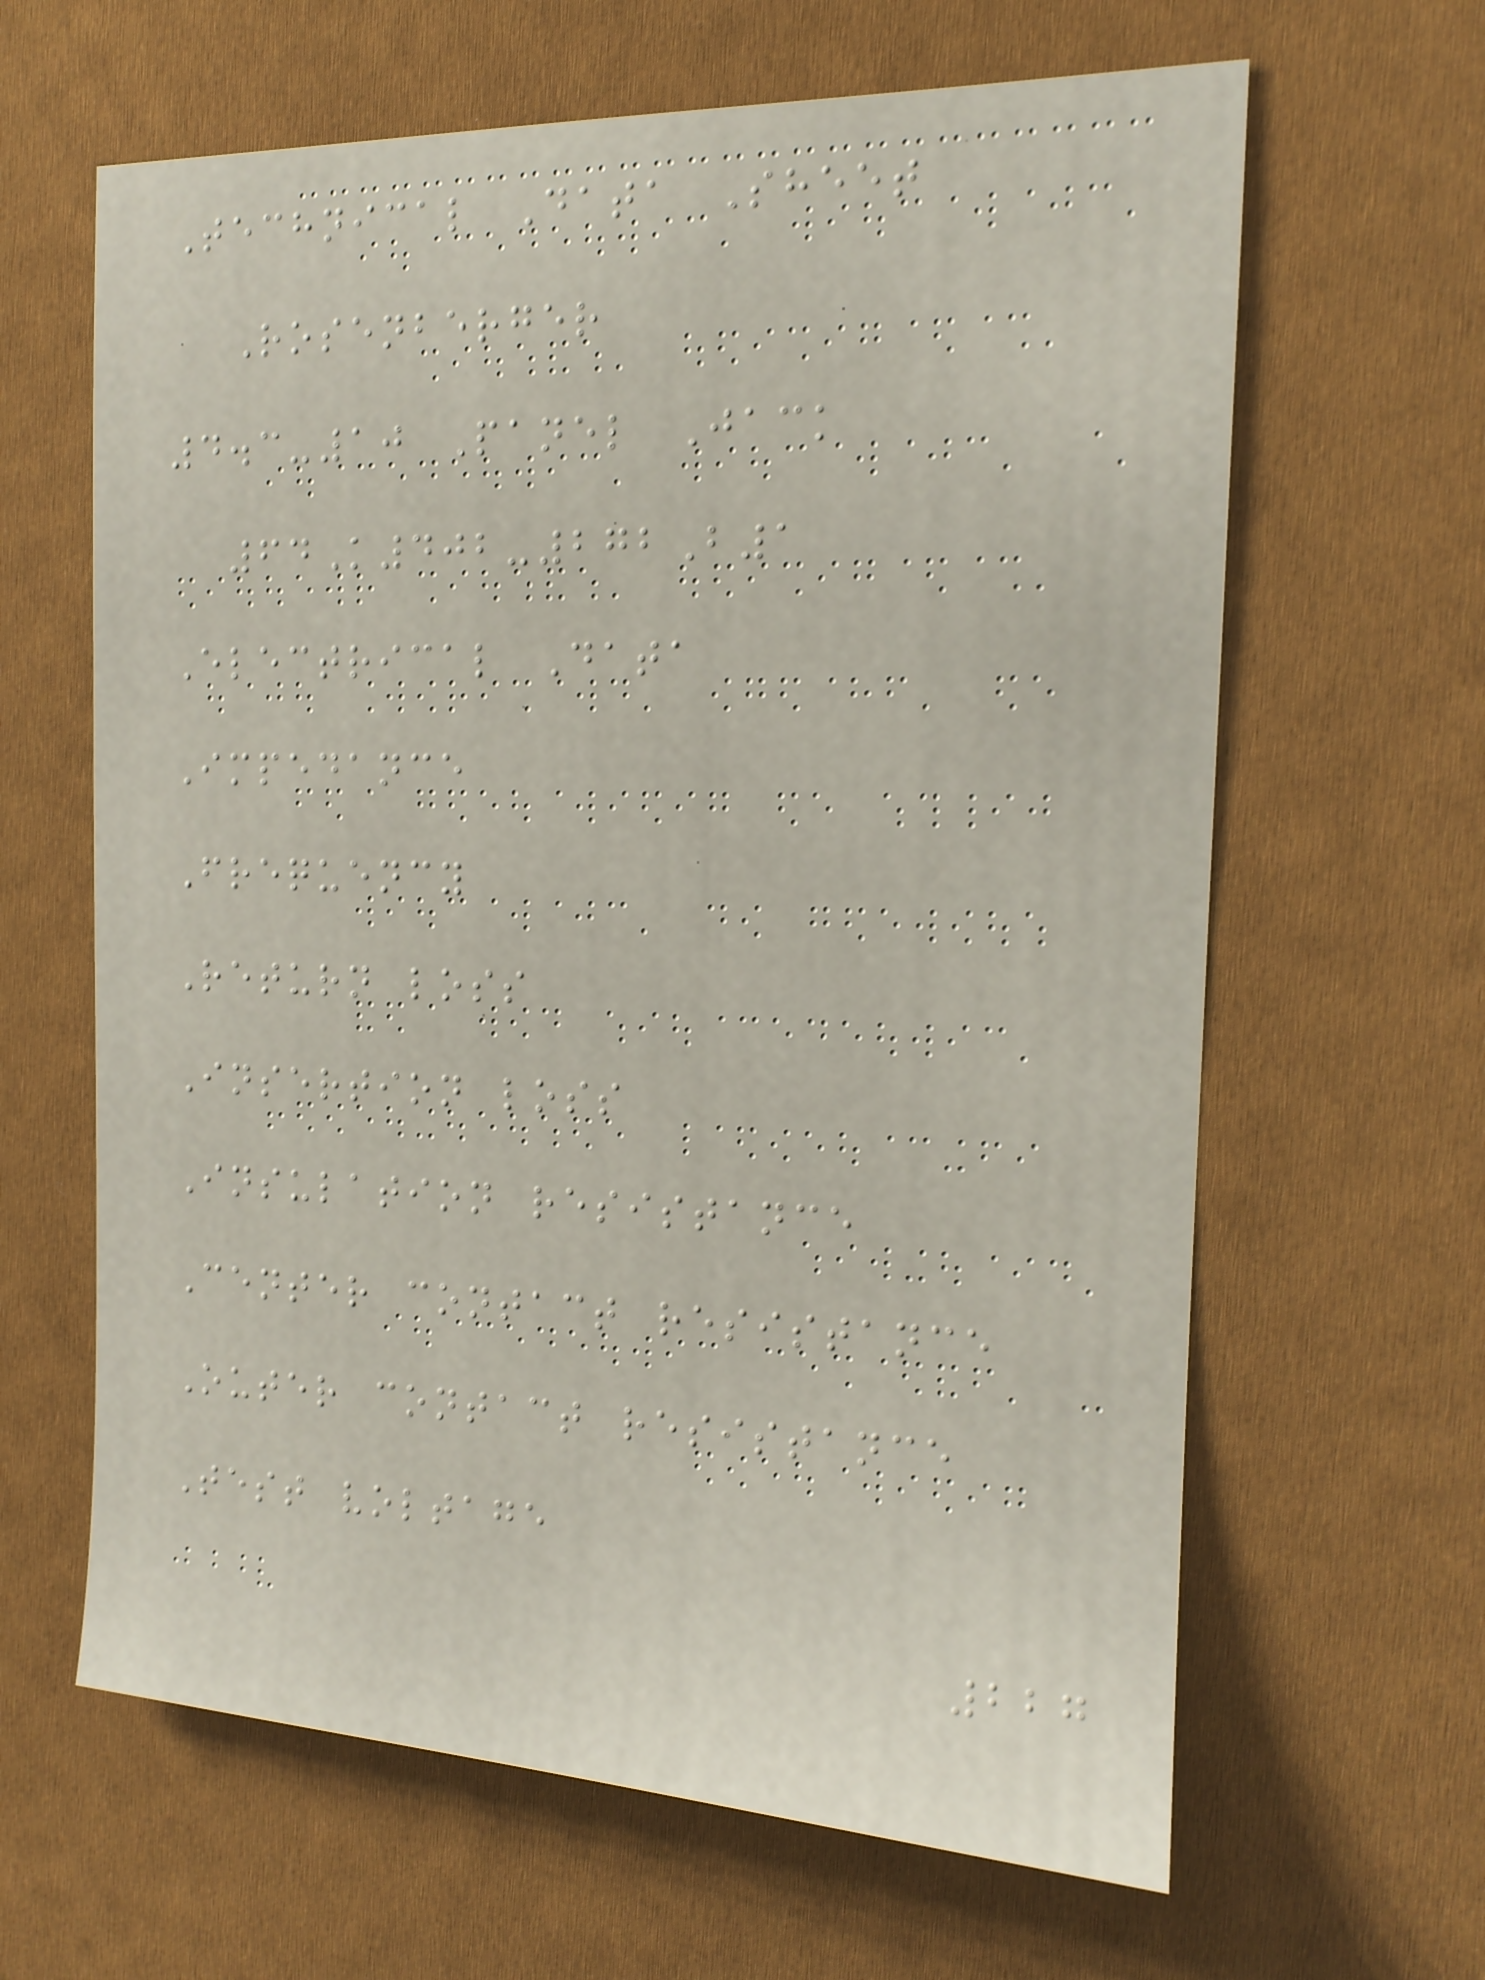Technical Data Sheet
Rosenberger
4.3-10 Panel Jack
64K402-272B1
Electrical Data
Impedance
Frequency
Return loss
Insertion loss
Insulation resistance
Center contact resistance
Outer contact resistance
Test voltage
227
